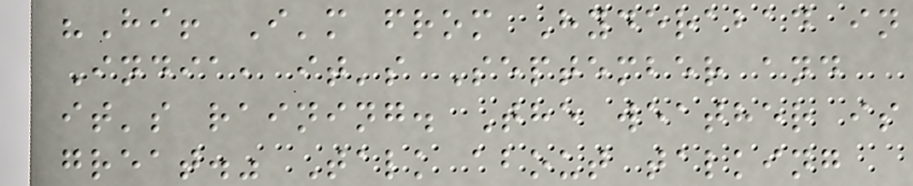"Hi! I'm from Hyderabad in
India, it's September and
it's raining. The weather is
great." Talk about talking
